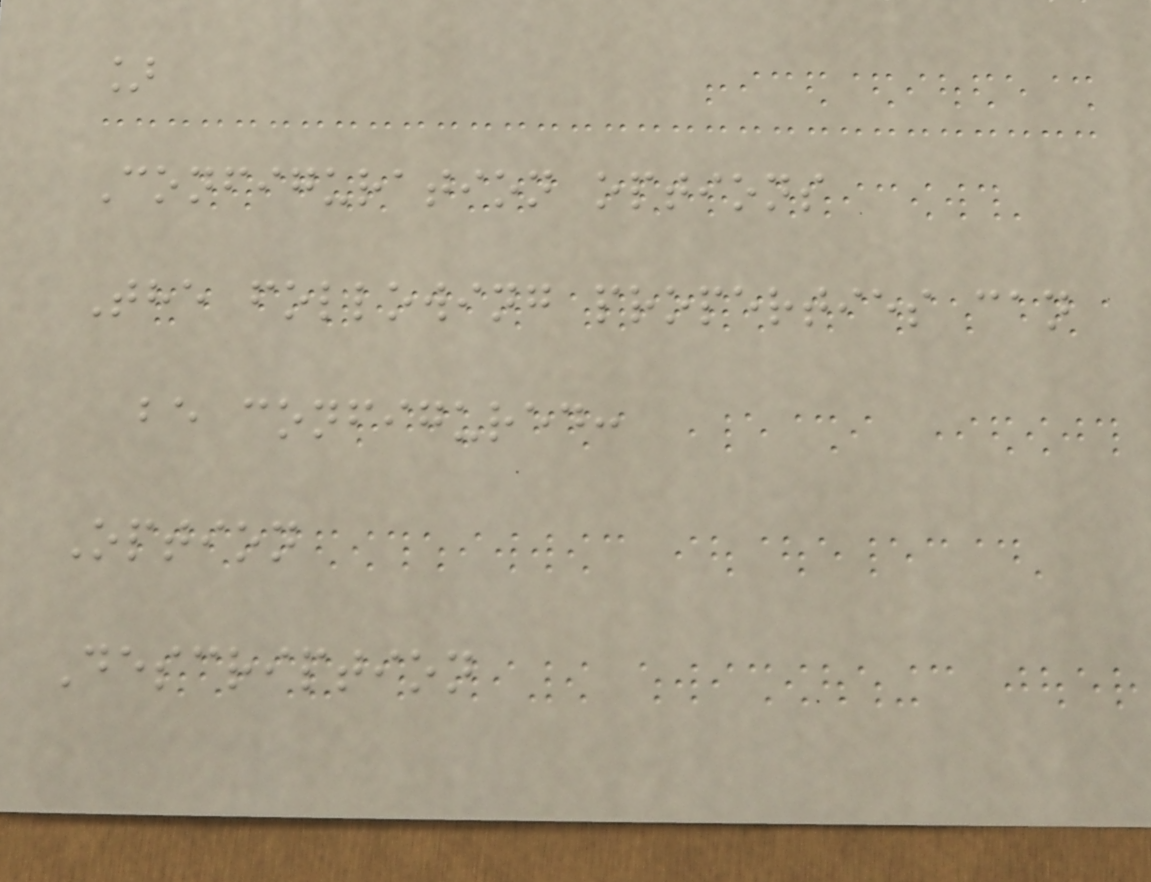]
Configuration options
The following properties can
be configured:
Option
Description
